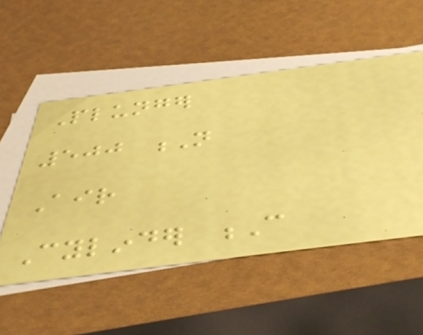Plunger
500 N
Air
Cylinder C
